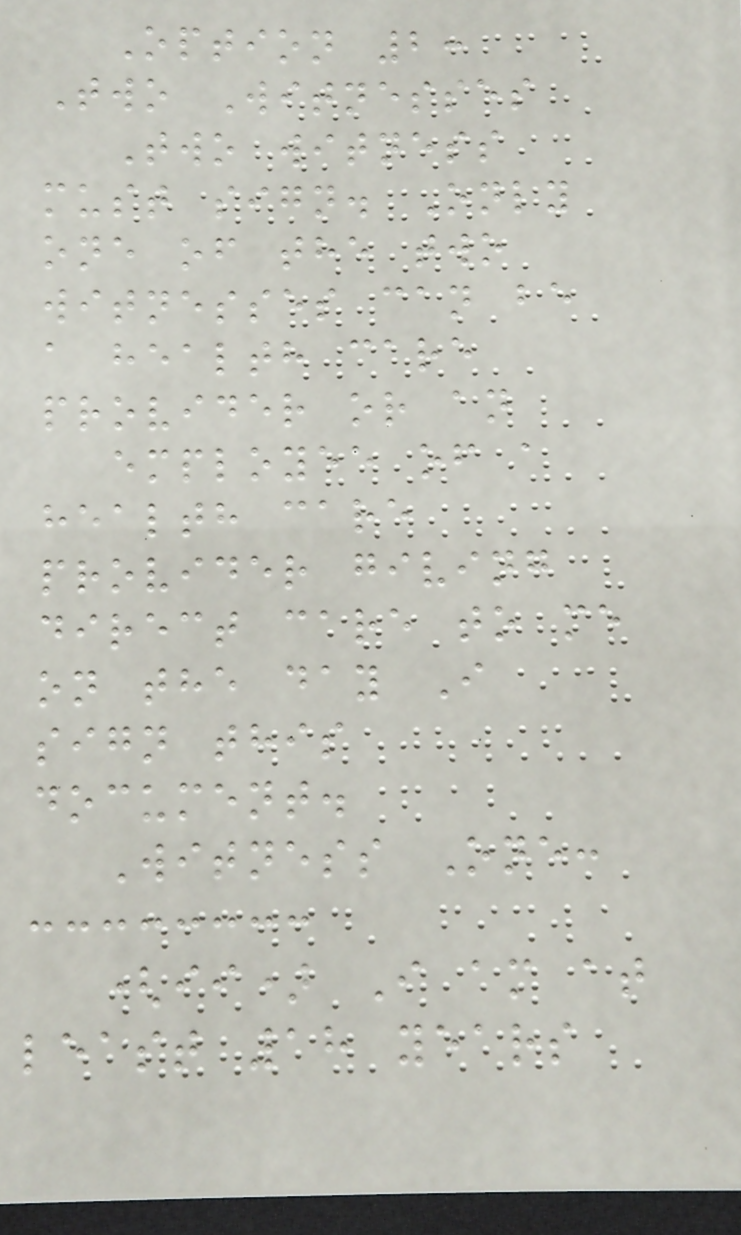Option 2:
Two Witnesses
Two witness
must sign. Only
one of the two
witnesses can be
a health care
provider or an
employee of a
health care
provider giving
direct care to me
on the day I
sign this
document.
Witness One:
(ii) I am at
least 18 years
